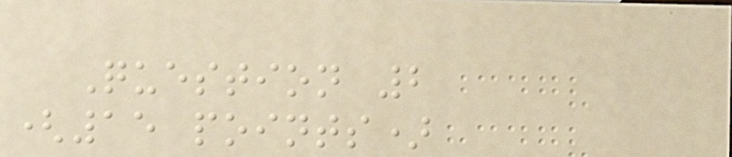Question 2
(15 points)
